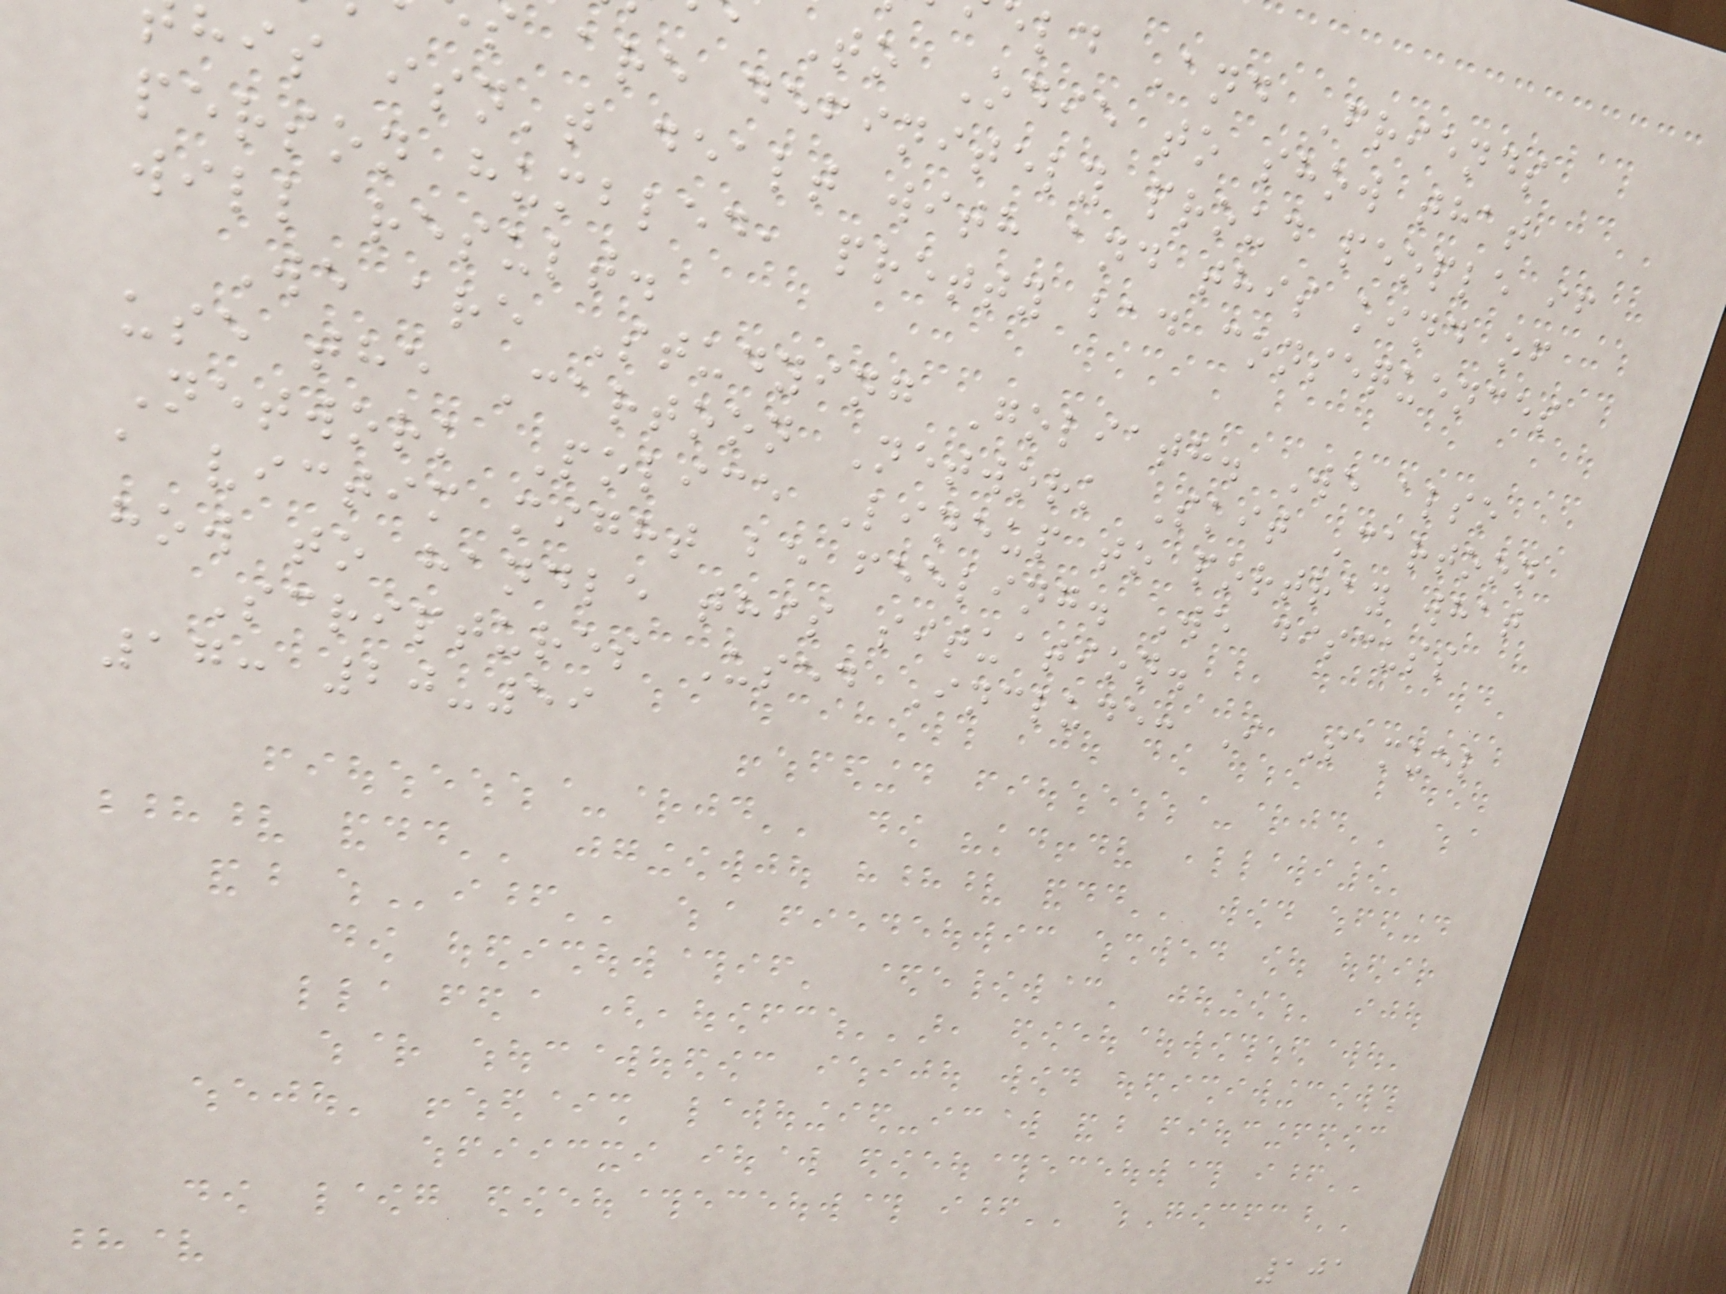ld And Friends
To Odie to show that
s are definitely proud people if
his isn't dealt with and this kind of
person humbled, pretty bad consequences
will result.
We are Studying Goliath. We also
use the Cartoon Network Skit Cartoon
Network Police Lineup to portray what
a victim might be feeling. We discuss
how to handle this situation.
Scriptures Used Include: I Samuel
17: 20-59
101
